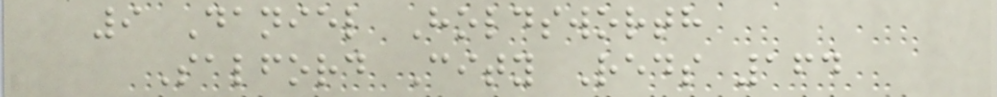9 Daniel Holdsworth
Salford City Reds 164
